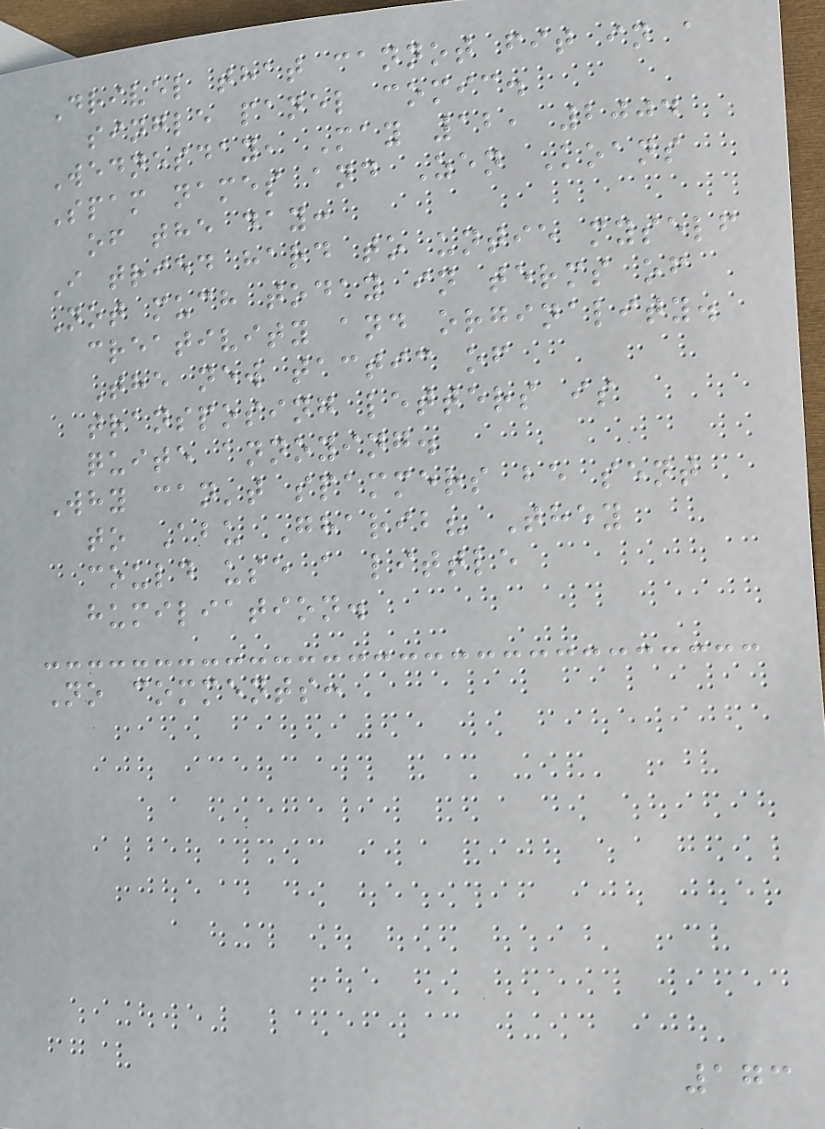Drivel that cannot fit in a
single panel comic.
Wednesday, May 12, 2004
Spam names and Zen Koans
of the day:
I tried hard to untie myself
Not much today in terms of
creativity and orginality.
The new tactic of
transposing letters is
quite annoying.
Why can't spammers be sent
to Abu Gharib? They
could use a little
humiliation.
No comments:
173
